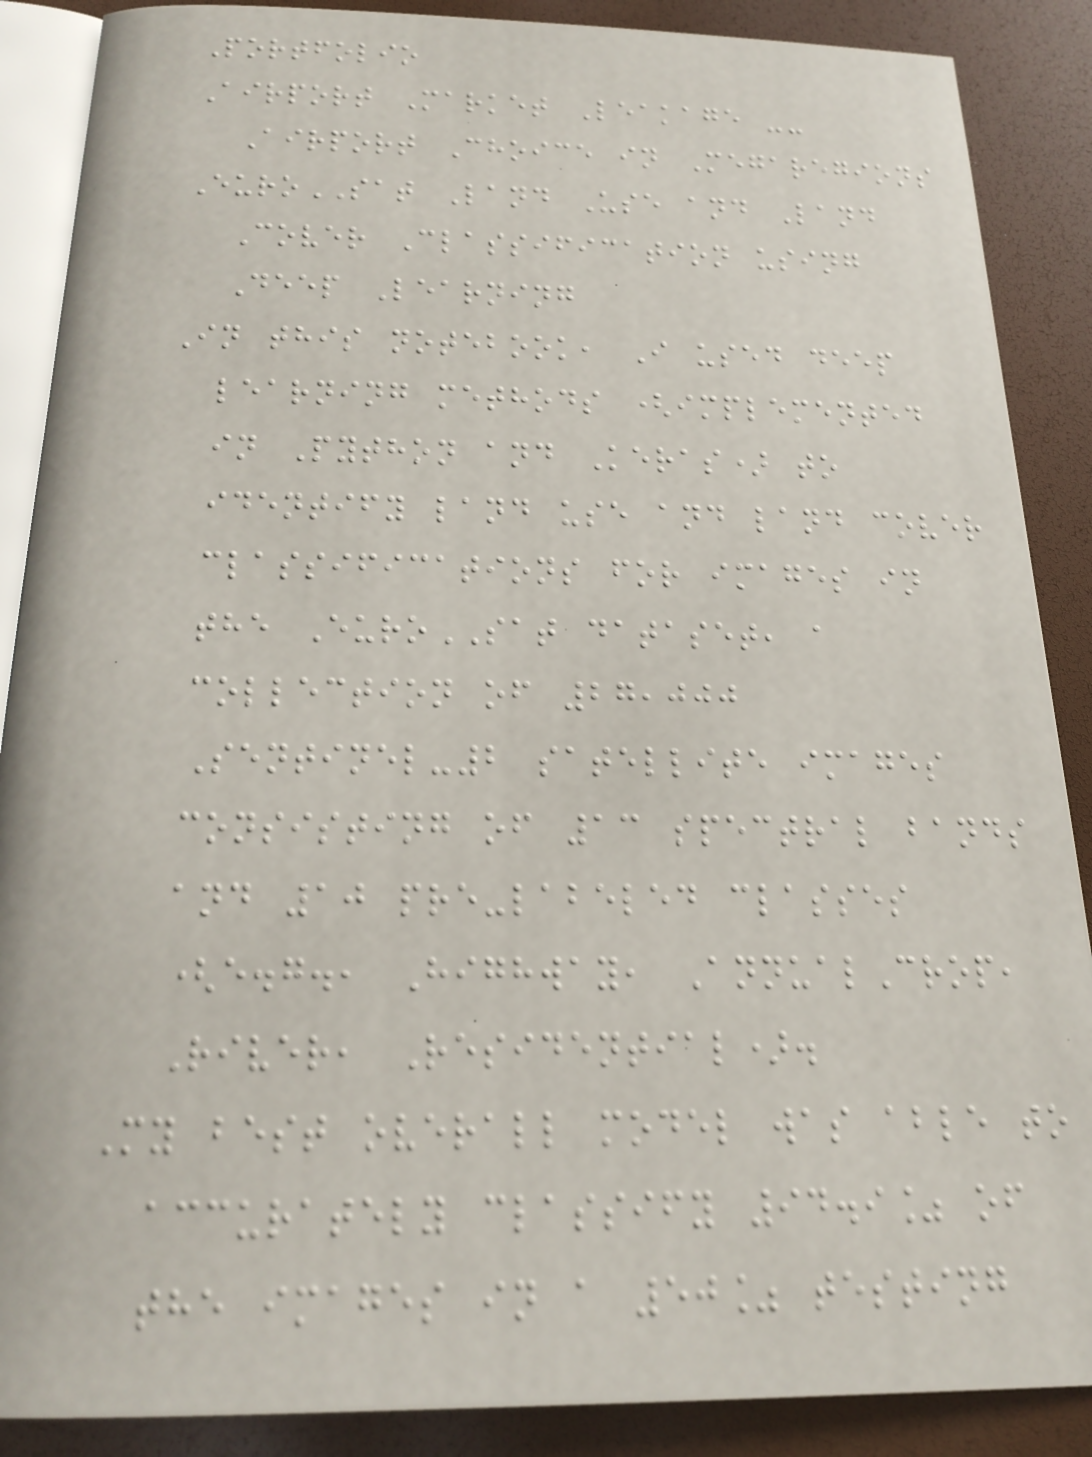Portfolio
Airport Market Leakage --
Airport Choice in Megaregions
EuroSAT Land Use and Land
Cover Classification using
Deep Learning
In this notebook, I used deep
learning methods (implemented
in Python and Keras) to
identify land use and land cover
classifications for images in
the EuroSAT dataset, a
collection of 27,000
Sentinel-2 satellite images
consisting of 13 spectral bands
and 10 pre-labeled classes
(e.g., Highway, AnnualCrop,
River, Residential).
My best overall model was able to
accurately classify 94.9% of
the images in a 50% testing
